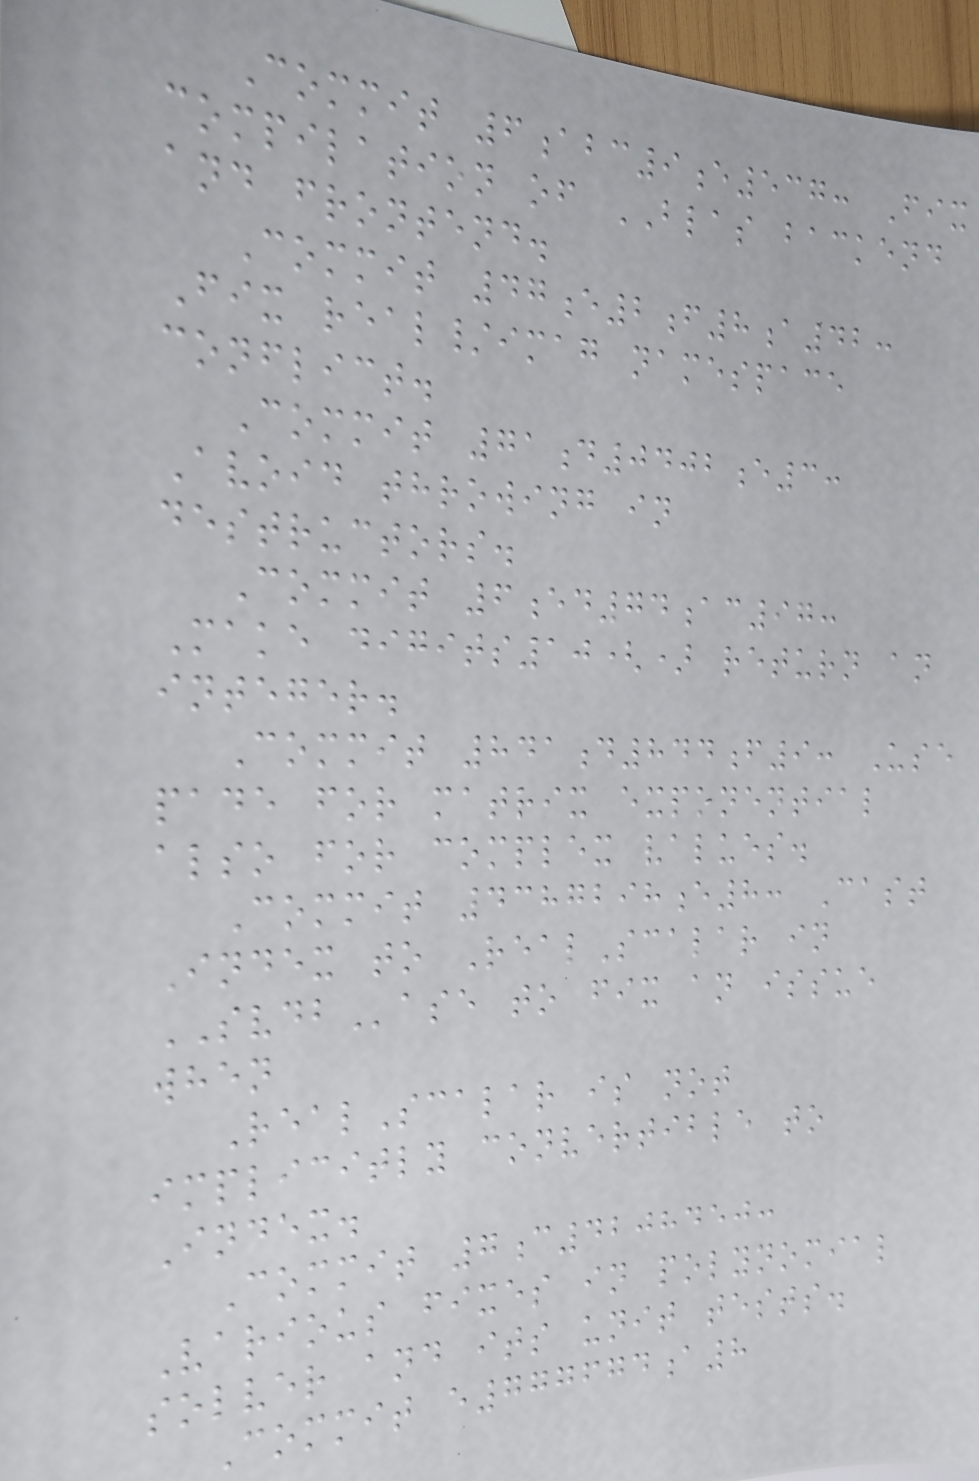Commit 6abc9e537: Fix
compilation of BLAS backend
and frontend.
Commit 47e2f8a42:
Fix real/imag namespace
conflict.
Commit 71d0402e3:
Avoid throwing in
destructors.
Commit 6ed74ac97:
Make digits10() return an
integer.
Commit 841d844f9: Use
pade for matrix exponential
also for complex values.
Commit 4387298e8: Cast
Index to RealScalar in
SVDBase to fix an issue
when
RealScalar is not
implicitly convertible to
Index.
Commit 7c4208450:
Various fixes in polynomial
solver and its unit tests.
Commit e777674a8
